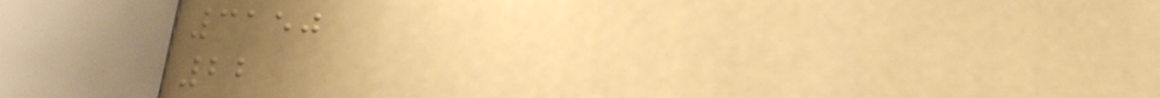3150
22
